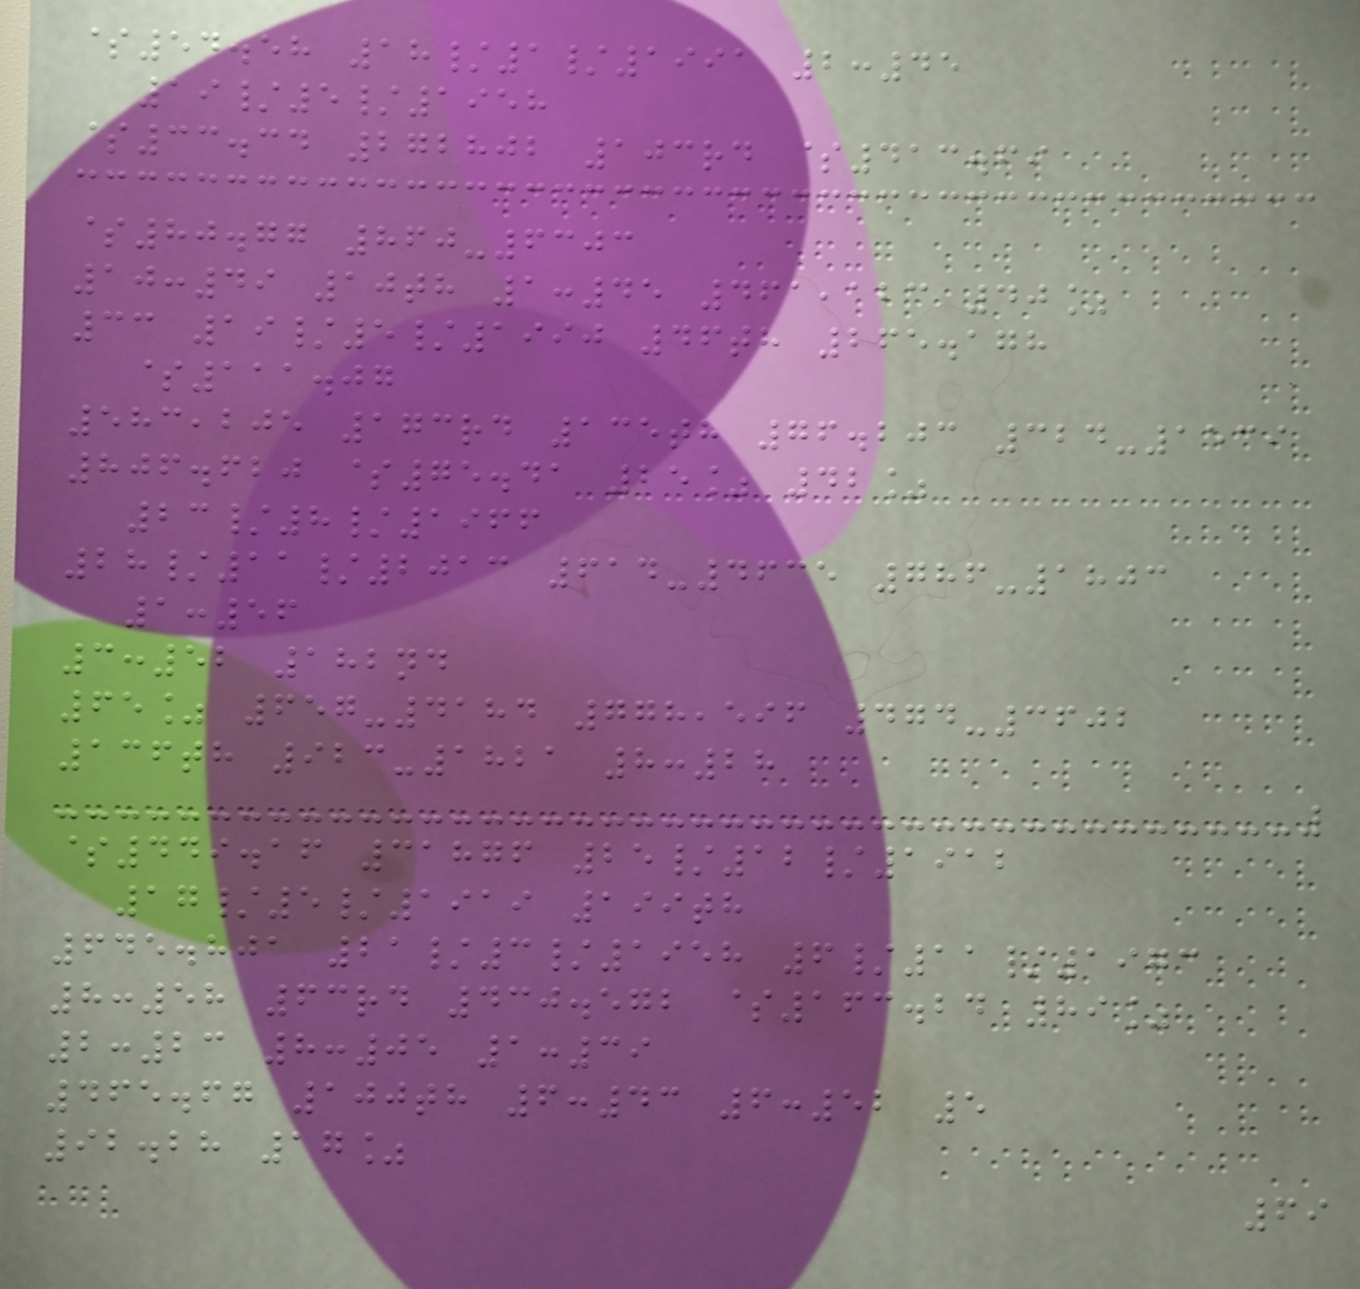$54.58 18/1/1991 2:45
19/5/1958
$33.34 272802 103rd $413.69
$80.77 860-6303
10:49 10th 1:45 461,123 40%
33 19/5/1990 46th 265.178
$111.07
583,205 173rd 135th 76.203 324-1539
806.620 $75.41 25% 42%
23/8/1966
28/11/2013 614-4635 786-1803
1:56
3:52 182nd
65% 657-4184 778,596 474-3602
136th 923-1821 8:28
$449.16 31876 25/12/1912
17/5/1919 199th
645.801 21/3/1958 6/11/1973
8:58 63rd 430.572 $163.24 89%
2:23 8:05 1:39
465.67 100th 6:43 6:52 5
92.28 17%
69
